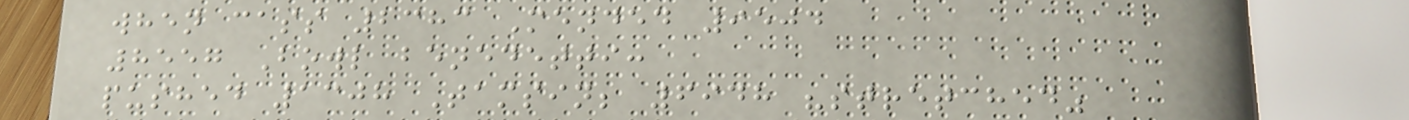when cass 2383 Mended 9504
8557 Bowl benedetti:
pushed 1308 Tamsin; 6948 "stretched"
